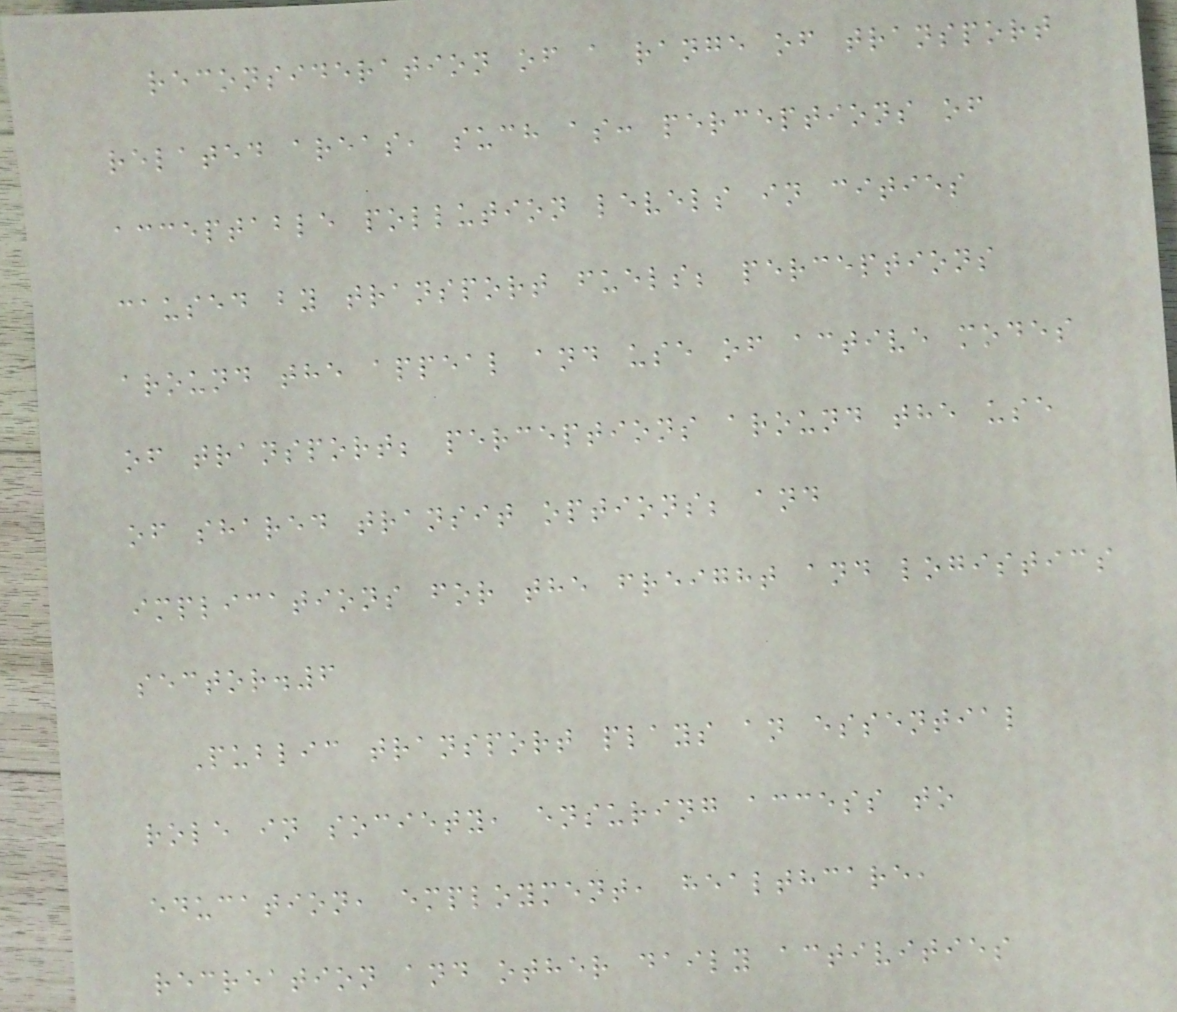reconsideration of a range of transport
related areas, such as: perceptions of
acceptable pollution levels in cities
caused by transport fuels; perceptions
around the appeal and use of active modes
of transport; perceptions around the use
of shared transit options; and
implications for the freight and logistics
sector.6
Public transport plays an essential
role in society, ensuring access to
education, employment, healthcare,
recreation and other daily activities
